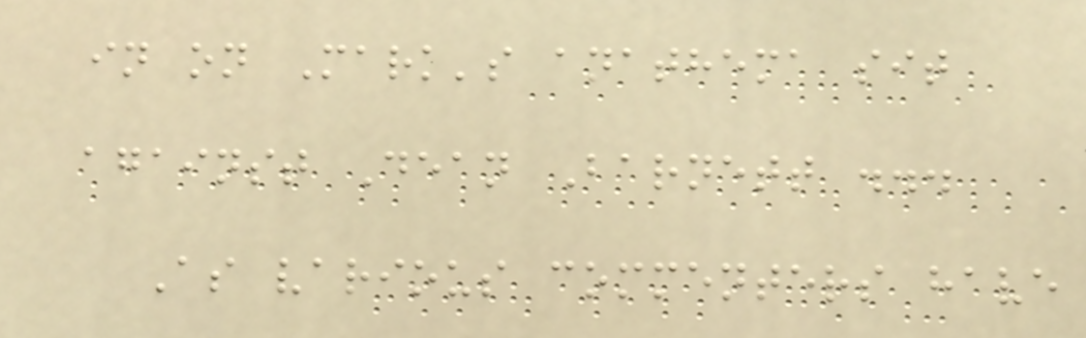in on Mark's anathema sit
against Dean Barnett ...
As various commenters have
